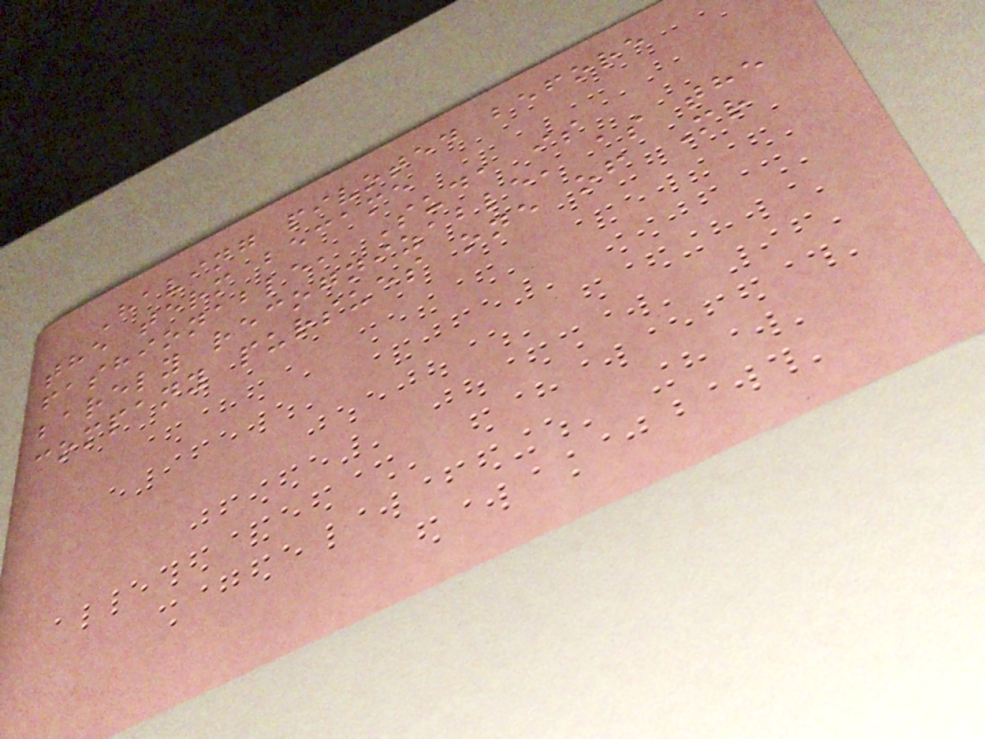Having pivoted before
the term became
fashionable, Suda is
barely recognizable, as the
company pursues one of Mr
